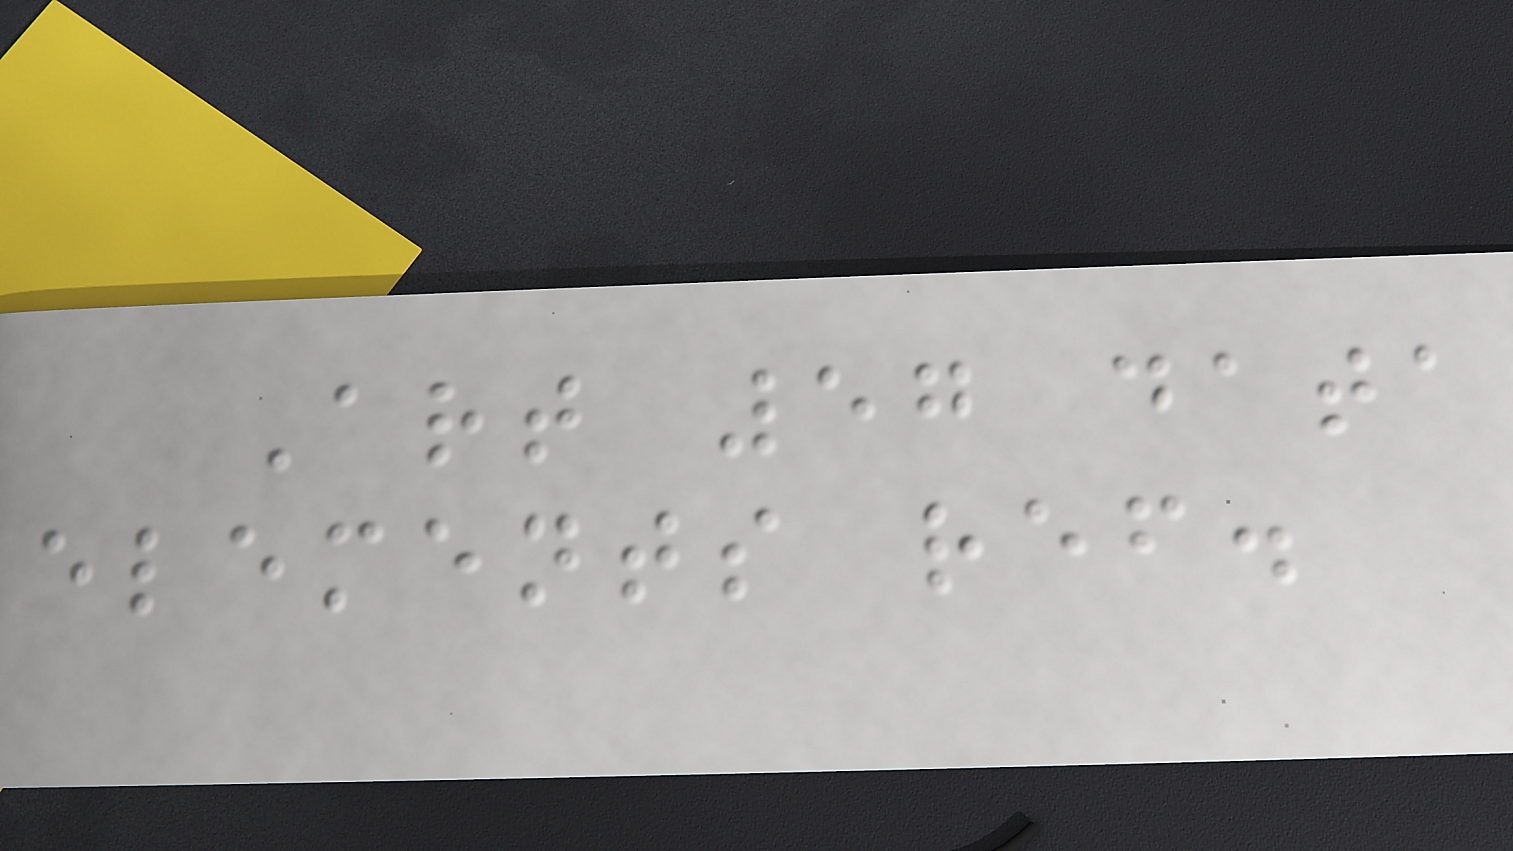Art 57 data
elements ref.
